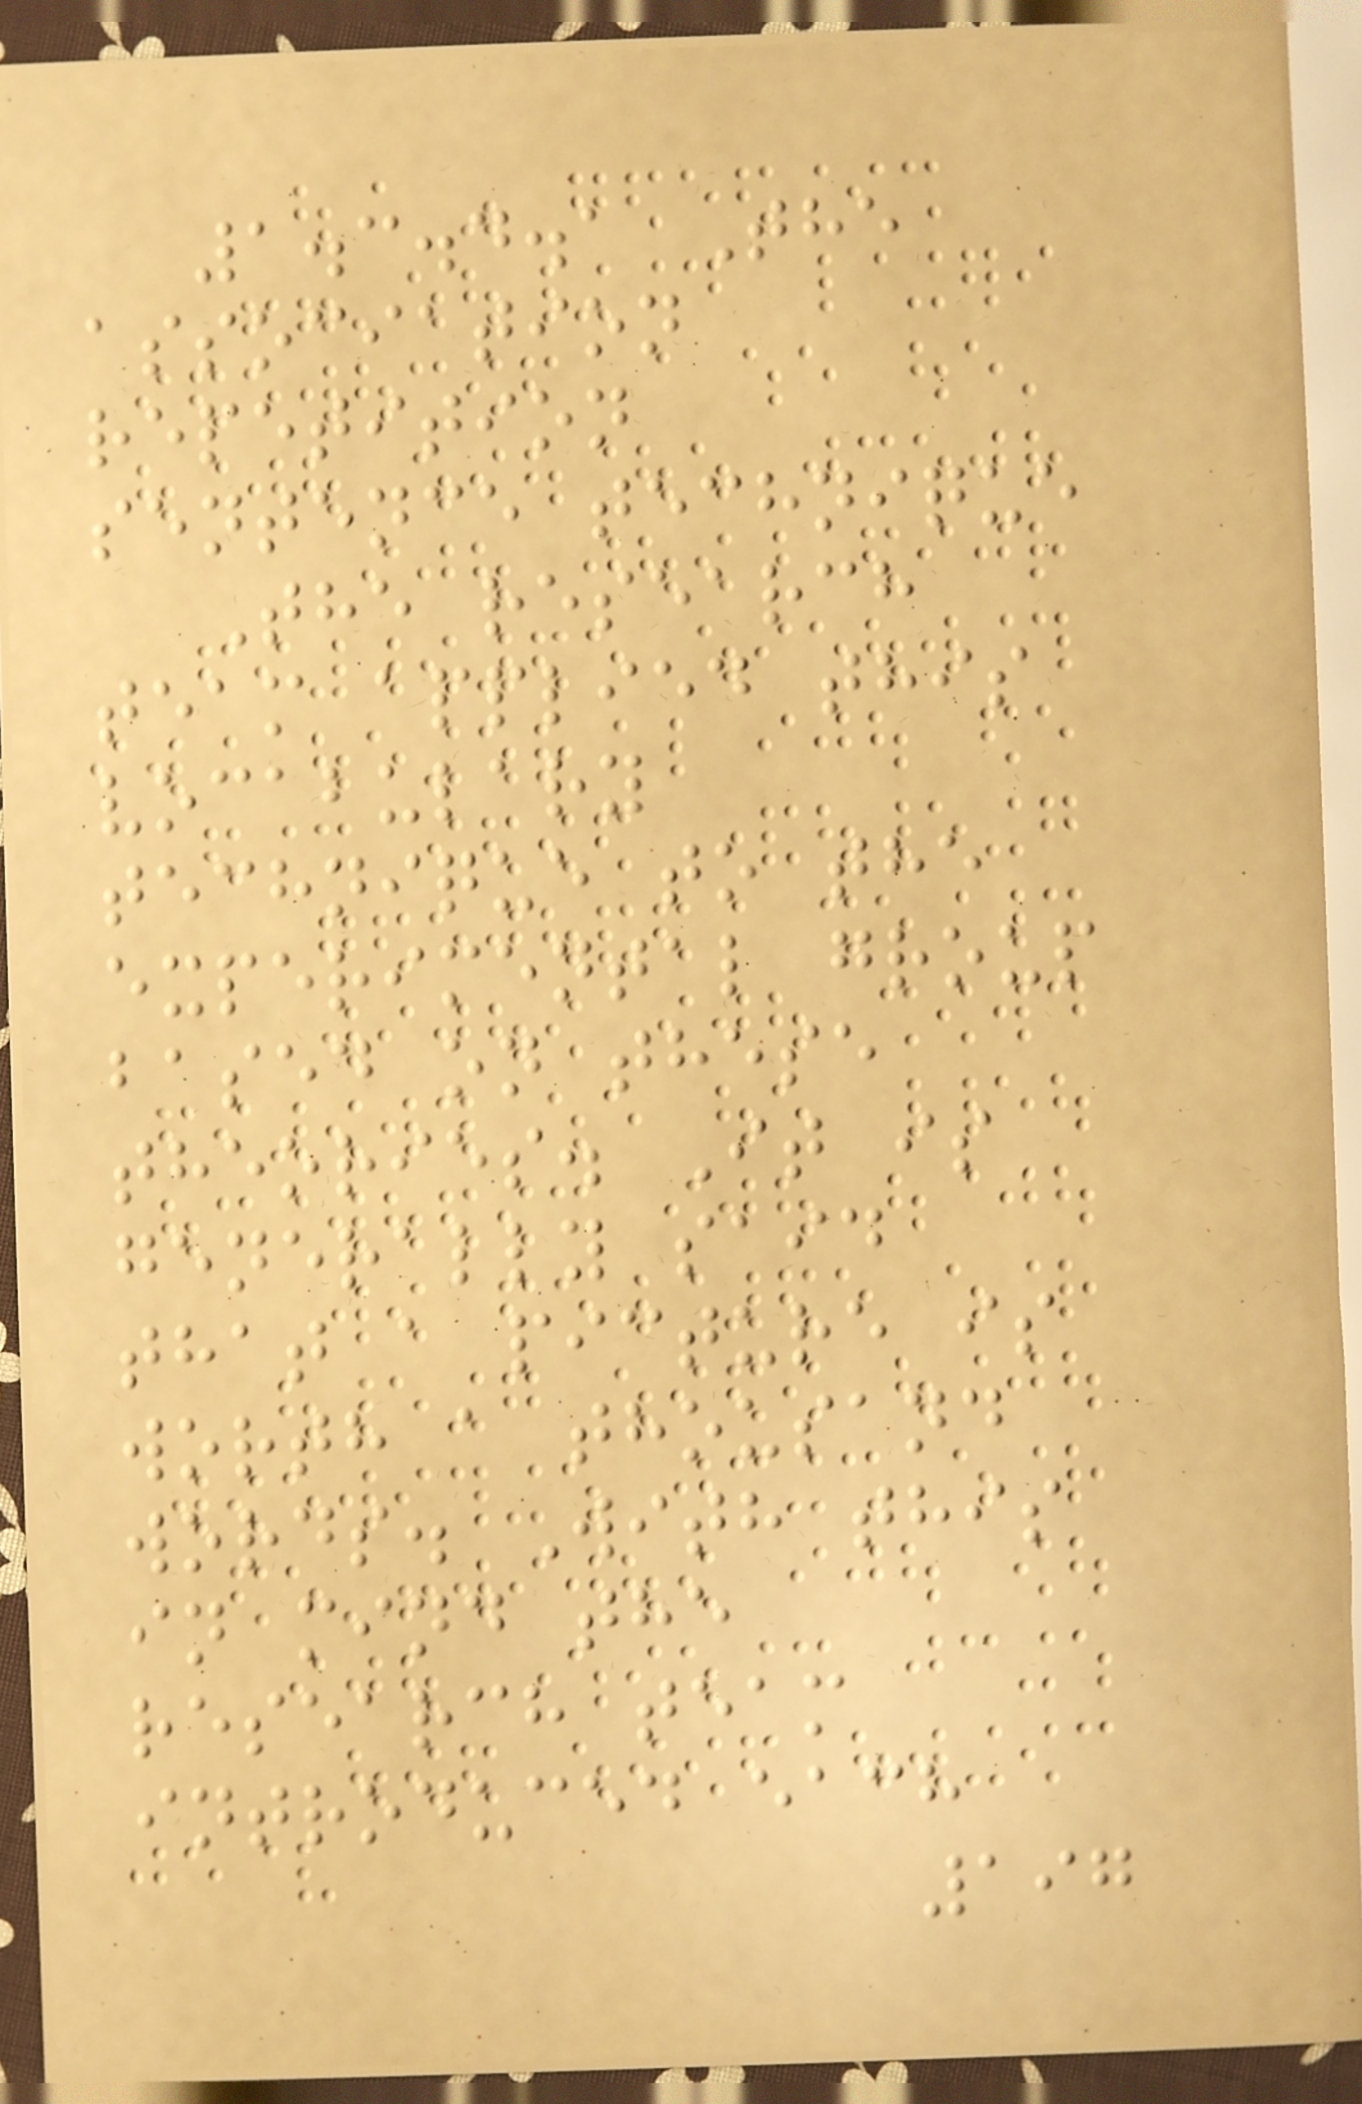1.3.4.1 The
association
repetition
sentence technique
The research
team applied this
vocabulary
technique to the
experimental group
based on these
theories. It is
generally said
that a picture is
worth a thousand
words. With this
in mind the
research team
introduced each
197
